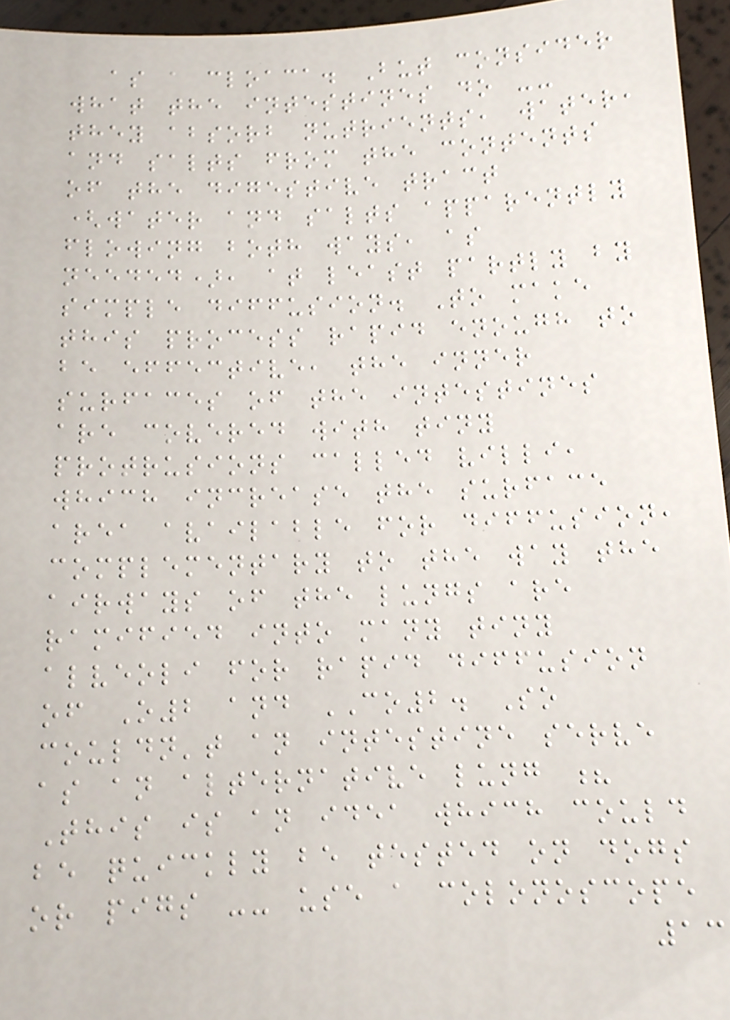as a cloaca. But consider
what the intestines do --
they absorb nutrients, water,
and salts from the contents
of the digestive tract
(water and salts apparently
flowing both ways, as
needed), at least partly by
simple diffusion. To make
this process rapid enough to
be effective, the inner
surfaces of the intestines
are covered with tiny
protrusions called villi,
which increase the surface
area available for diffusion,
complementary to the way the
airways of the lungs are
ramified into many tiny
alveoli for rapid diffusion
of O2 and CO2. So
couldn't an intestine serve
as an alternative lung ?
This is an idea which could
be quickly be tested on dogs
or pigs -- use a colonoscope
13
